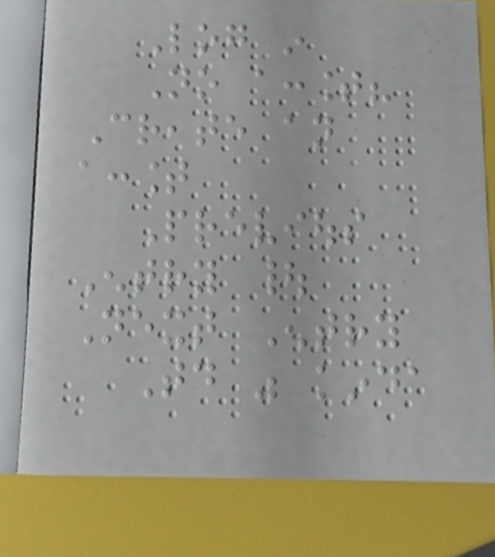Log in
No account?
Create an
account
Previous
Entry |
Next Entry
Today was kinda
